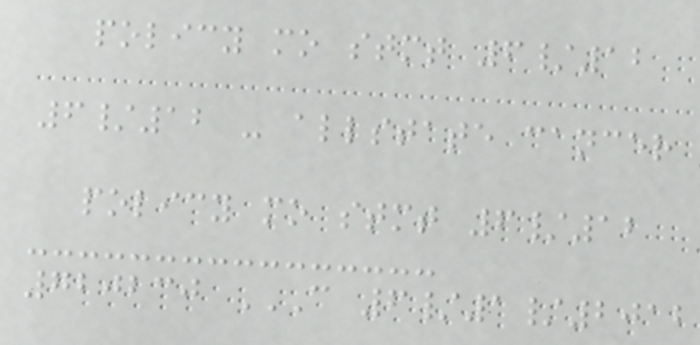policy mo stmt 6/12
6/12 - allstate cancer
policy mo stmt 6/12
720230 C 6/1/2012
